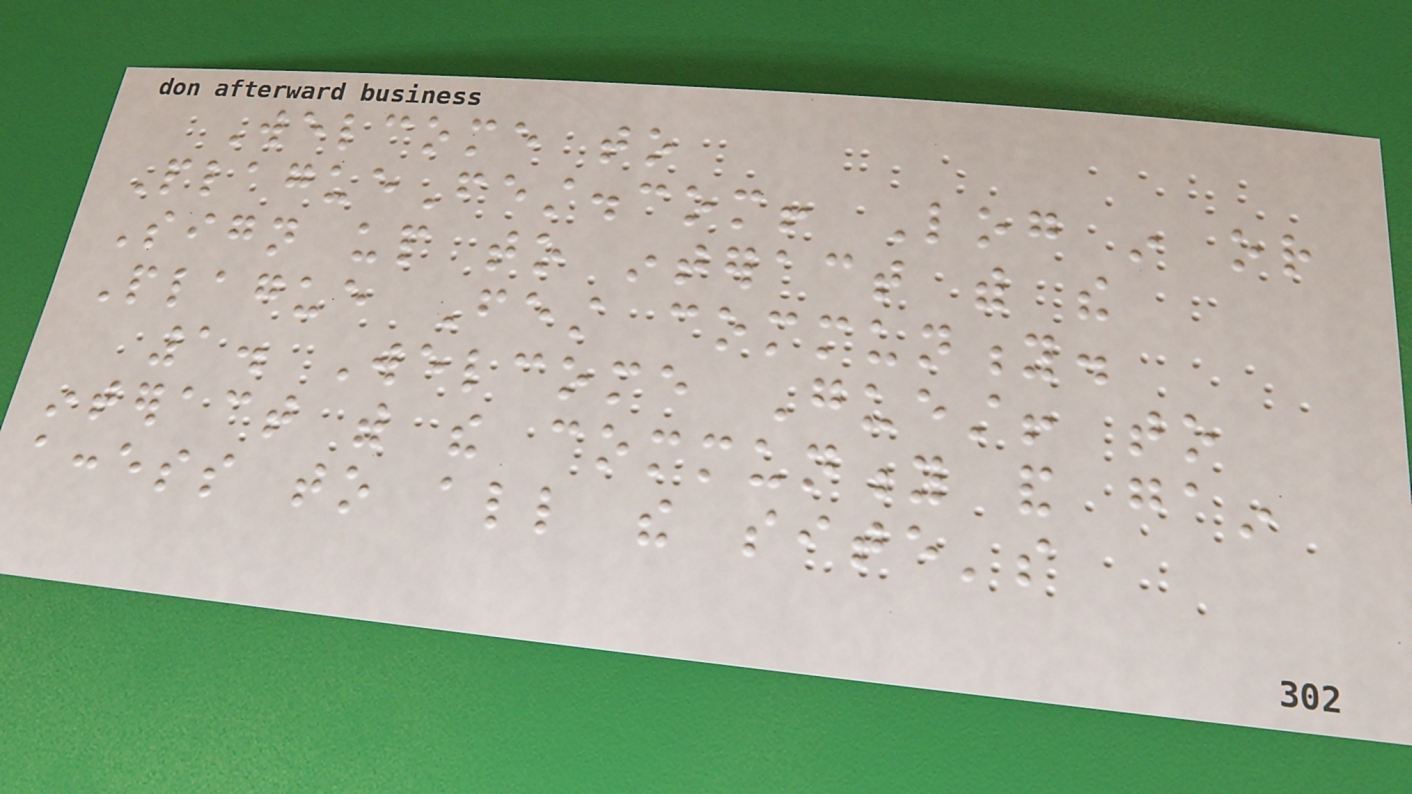Welcome to
PlagueFest.com! Log in or
Sign up to interact with the
Plague Fest community.
1. Welcome Guest! to
interact with the community and gain
access to all the site's
